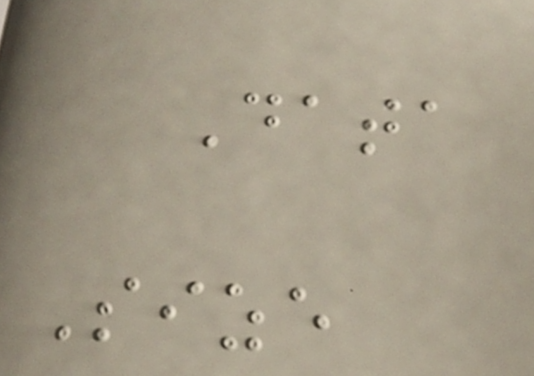Data
Size
